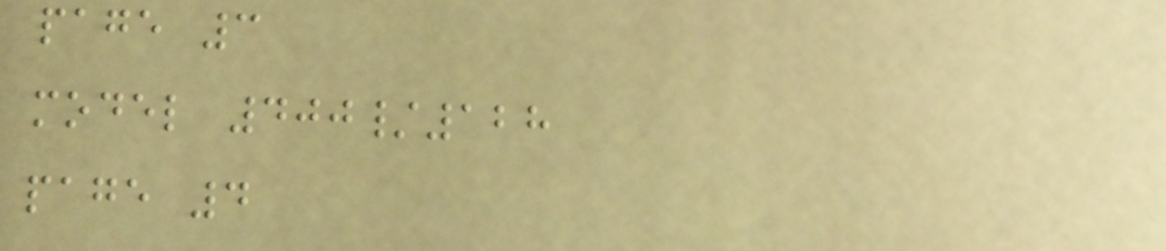page 3
model 400/128
page 4
